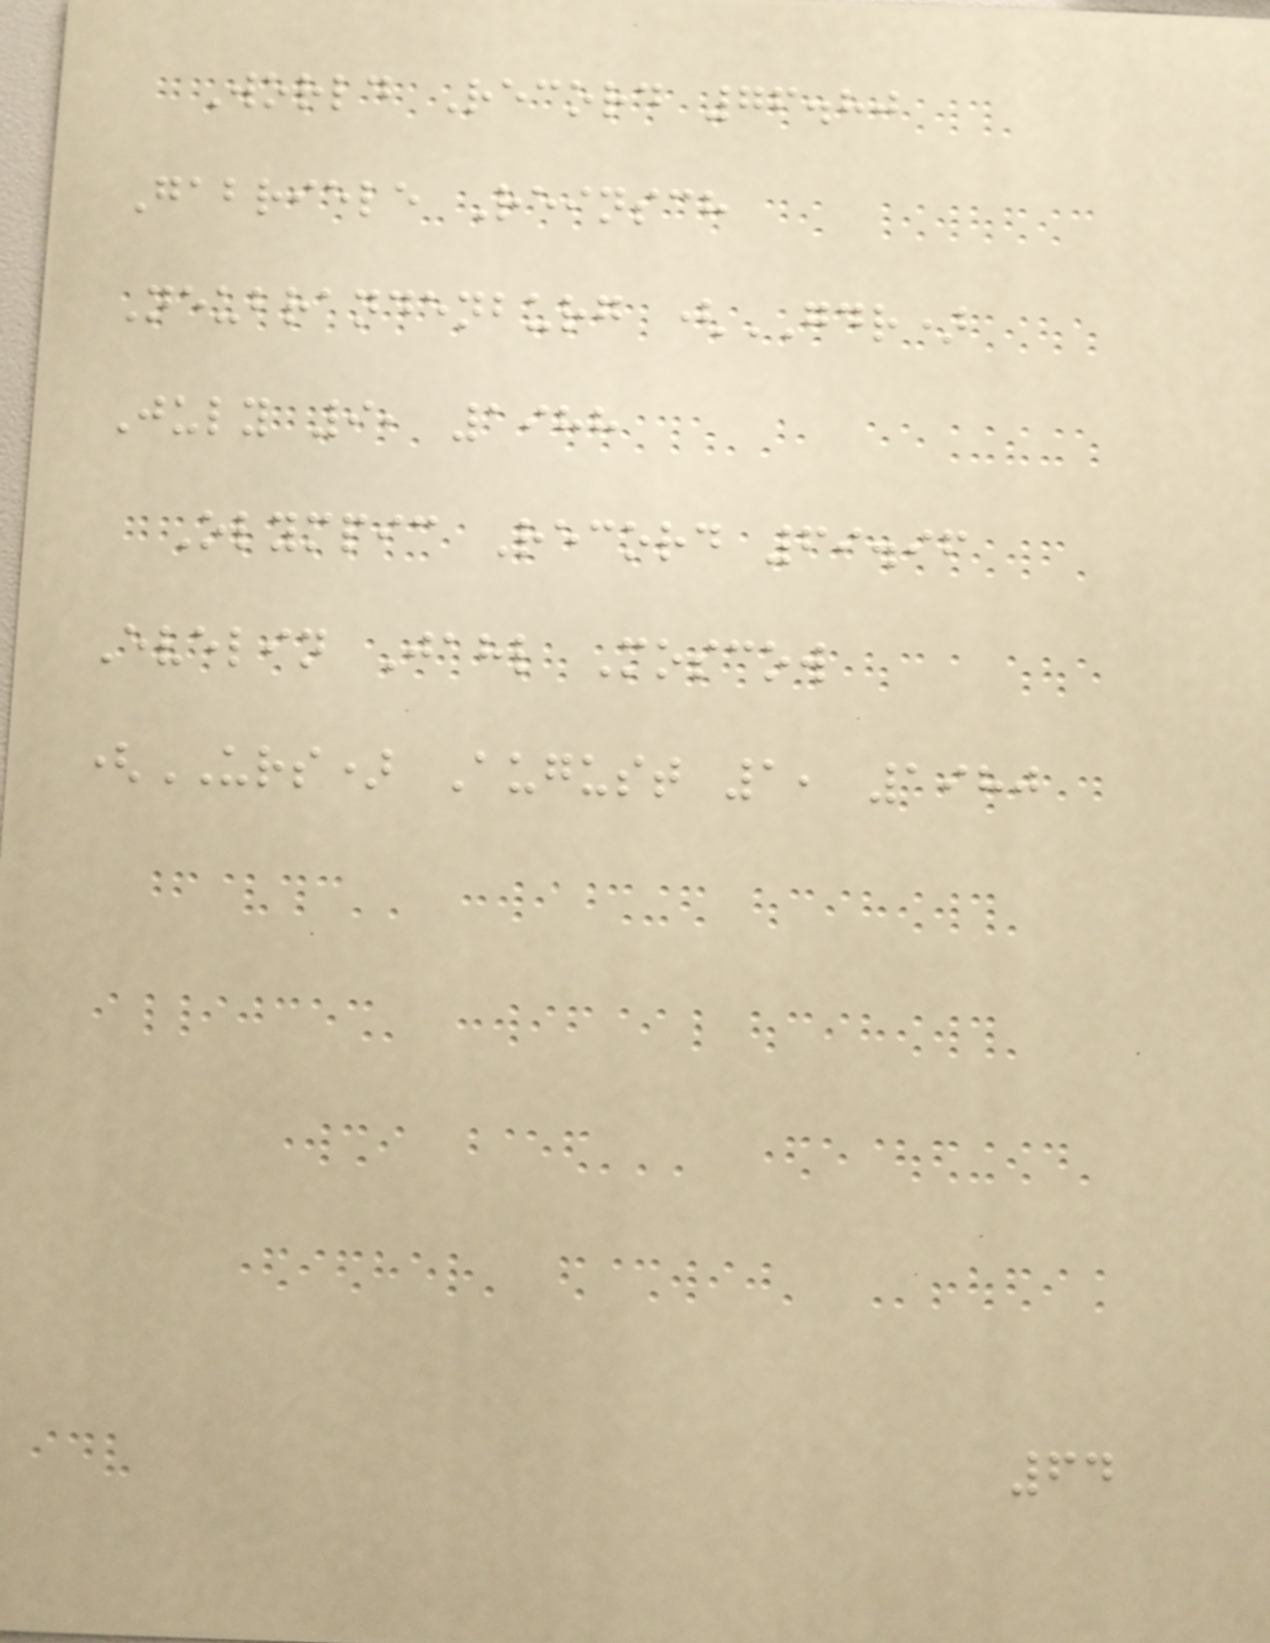World Record 76.80
Gabriele Reinsch
Neubrandenburg (GDR)
July 9, 1988
Olympic Record 69.96
Evelin Jahl Moscow
(URS) August 1, 1980
64
